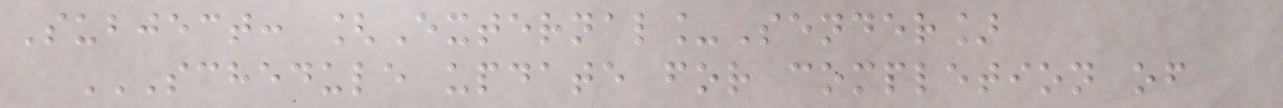Subject: [External_Sender]
SCHEDULE UPDATE FOR COMPLETION OF
